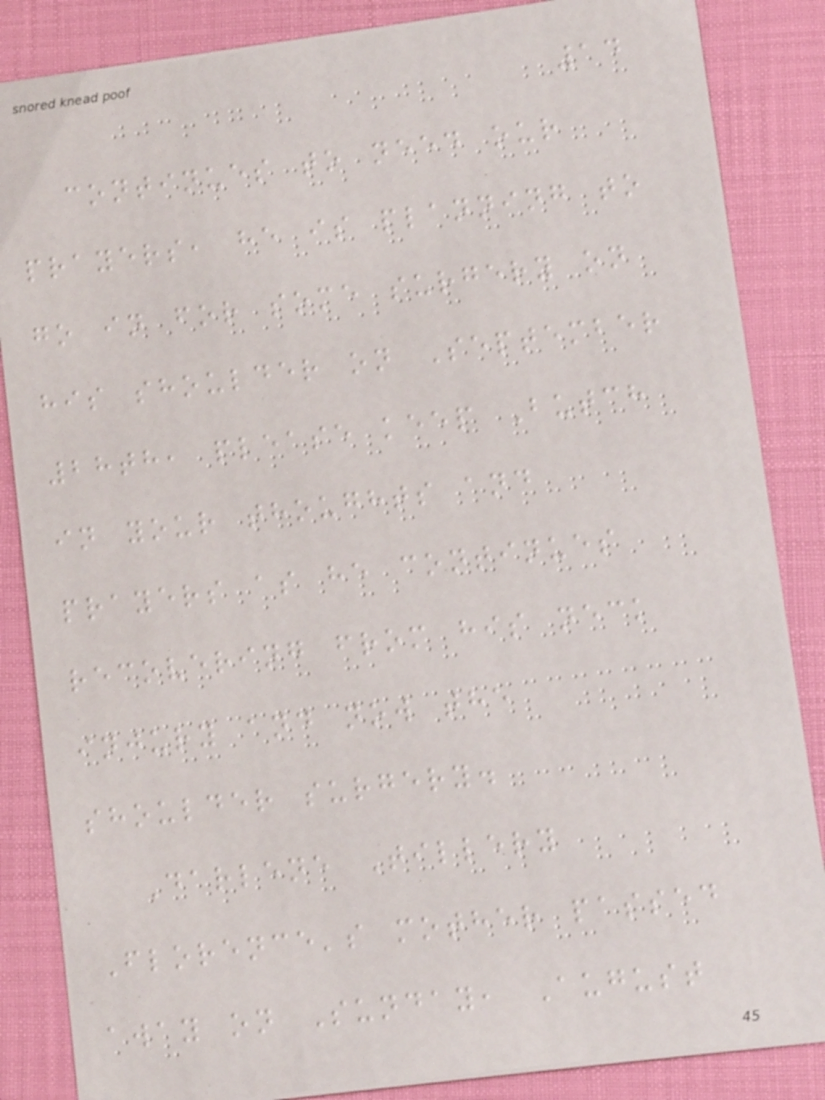14
continues to need our
prayers, he is planning to
go in for some surgery on
his shoulder on September
28th, please keep Butch
in your thoughts and
prayers as he continues
recovering from his neck
injury and now the
shoulder surgery.
Darlene Tillery
Florence's mother passed
away on Sunday, August
